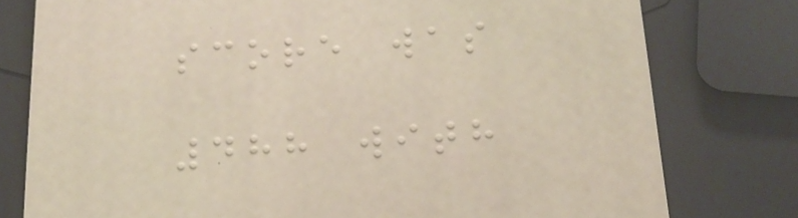score was
488 with
